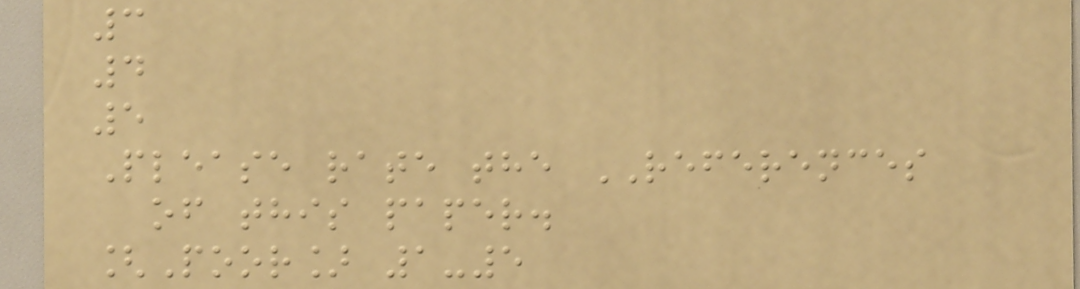3
4
5
Please rate the REFERENCES
of this paper.
[Poor] 1-5
